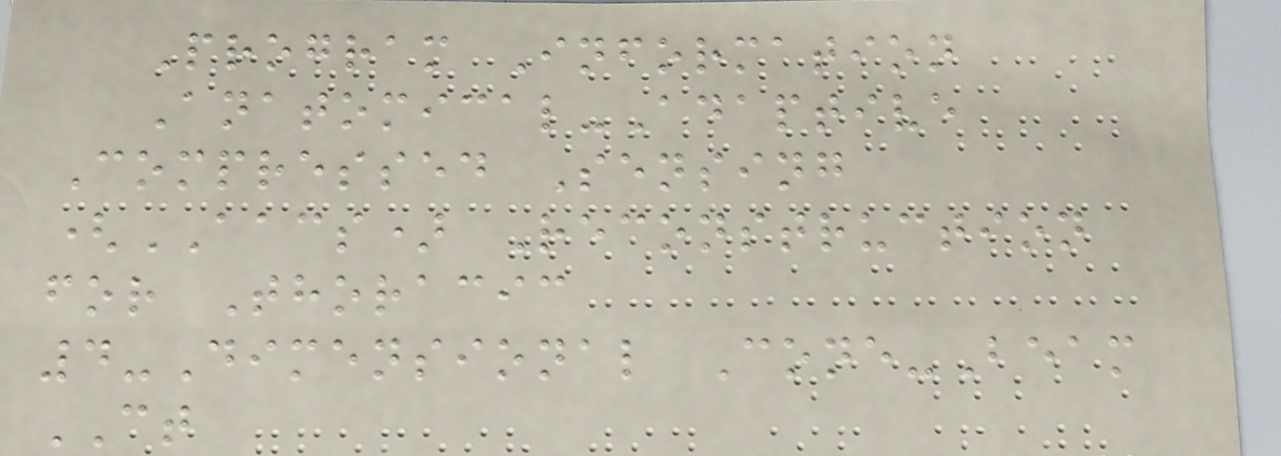Program Information
Anatomical-Adaptive
Compressed Sensing
(AACS) Reconstruction
for Thoracic
4-Dimensional Cone-Beam
CT
